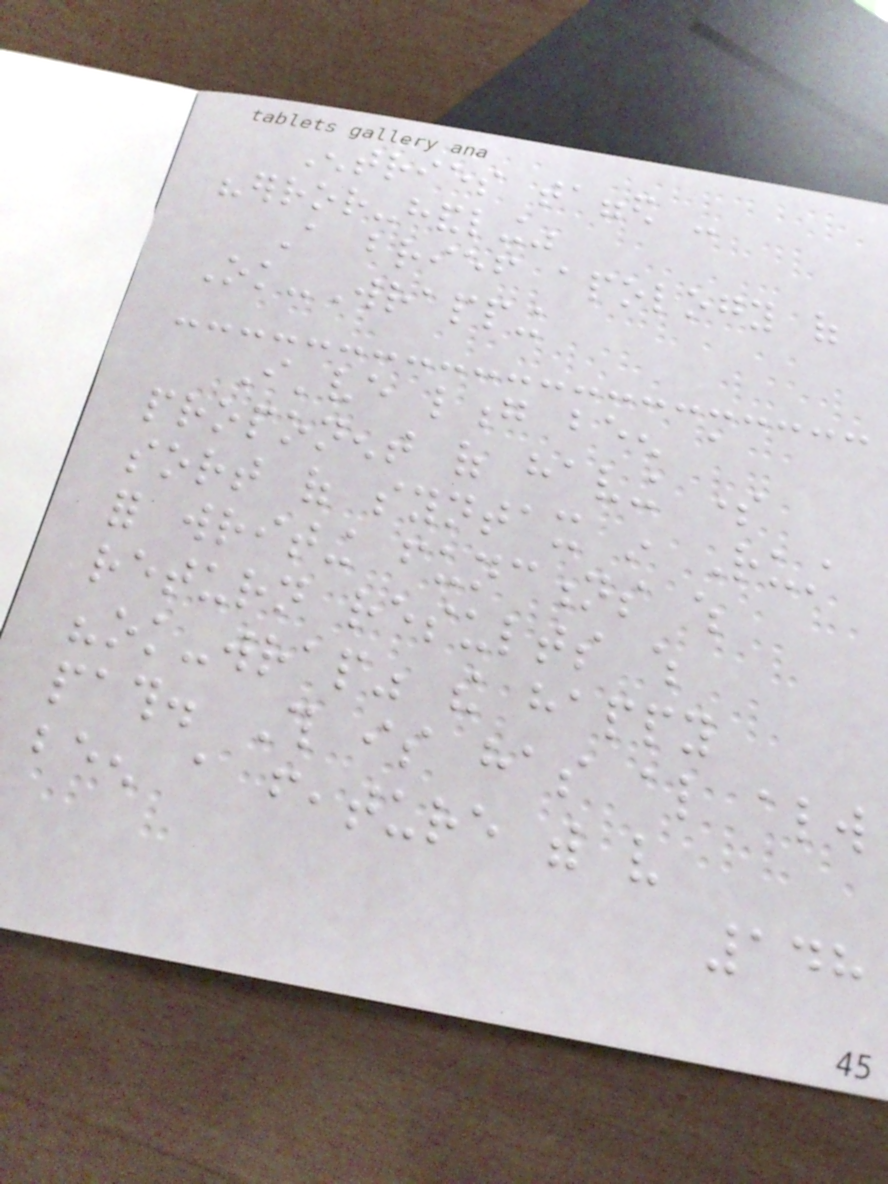Entries tagged -
"error-handling"
A brief apology of
Ok-Wrapping
I've long been a
proponent of having some
sort of syntax in Rust
for writing functions which
return results which
"ok-wrap" the happy
path. This is has also always
been a feature with very
148
